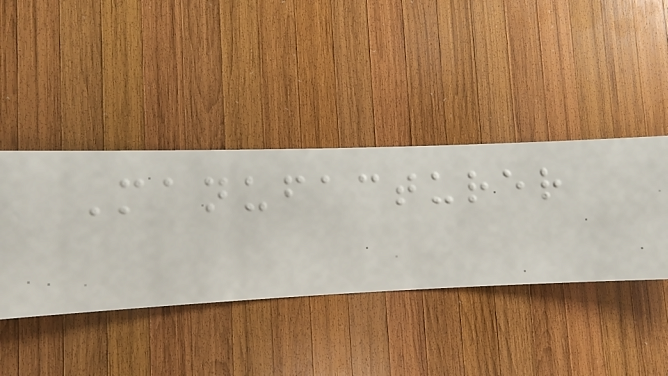Manufacturer
